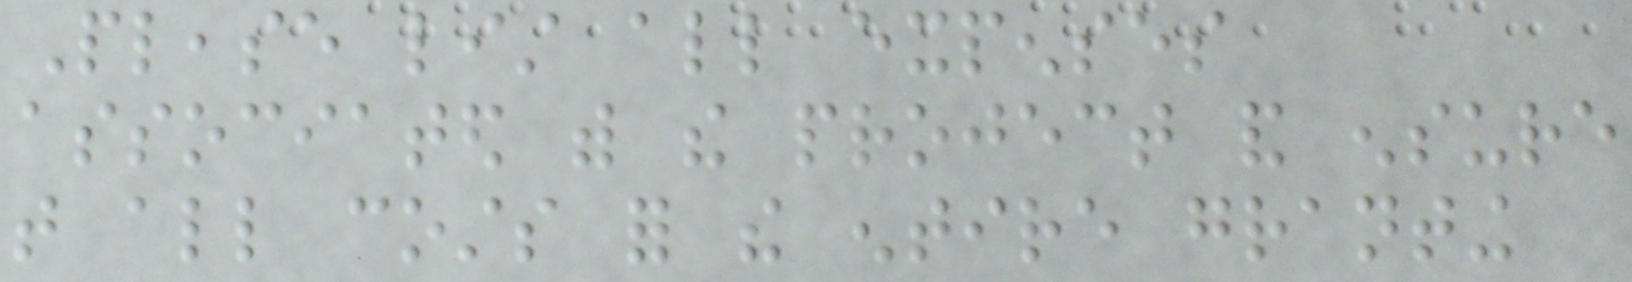Please list all expenses
associated with the project and ensure
that all costs for the entire granting
